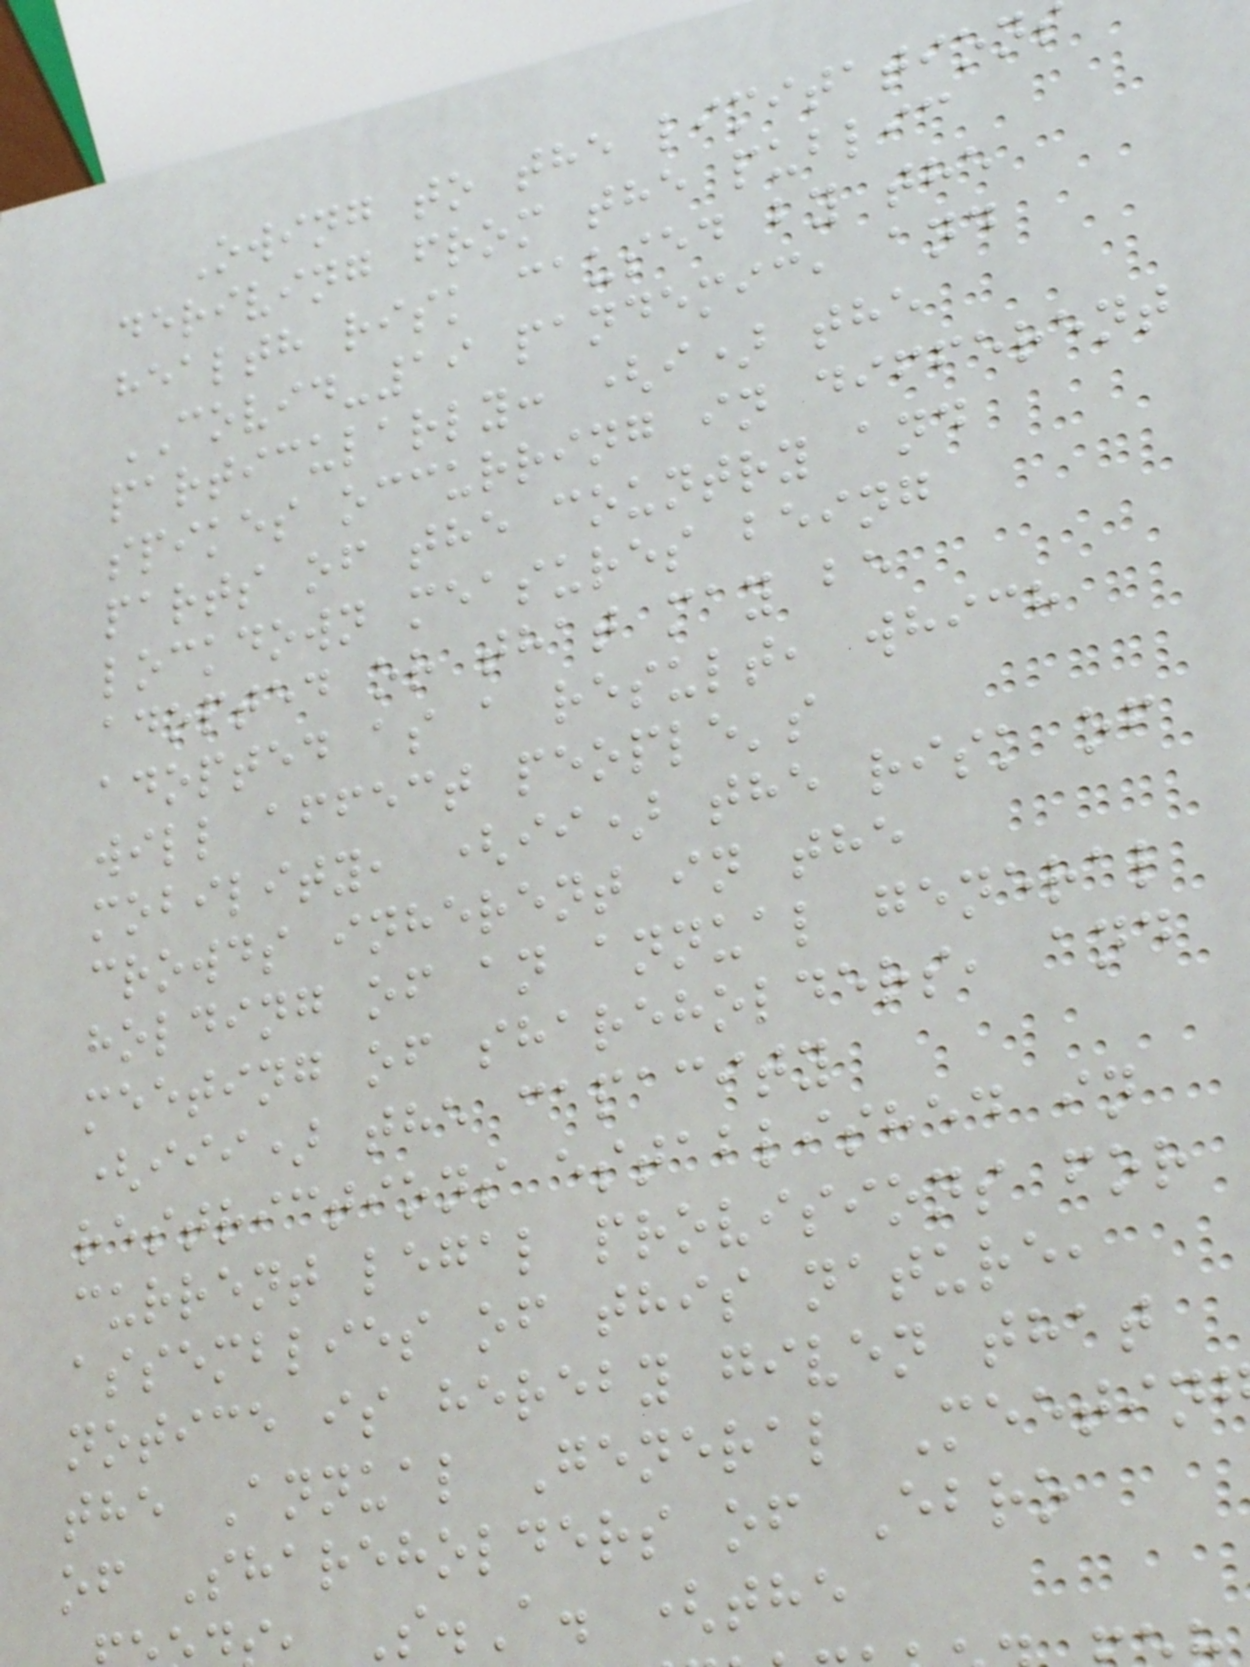Owing to the limitation
deriving from the public
health risk caused by the
COVID-19 pandemic, and
particularly: (i) the
spikes occurring in different
parts of the country and
lockdown measures being
adopted or that may be
adopted as a result, which
will affect people's
mobility, (ii) the risk of
crowds inherent in the
holding of an annual general
meeting of shareholders, and
(iii) the capacity
restrictions established in
current legal provisions for
assemblies of this nature,
notice is hereby given that
the Annual General Meetin
of Shareholders of Ebro
S.A. (the
